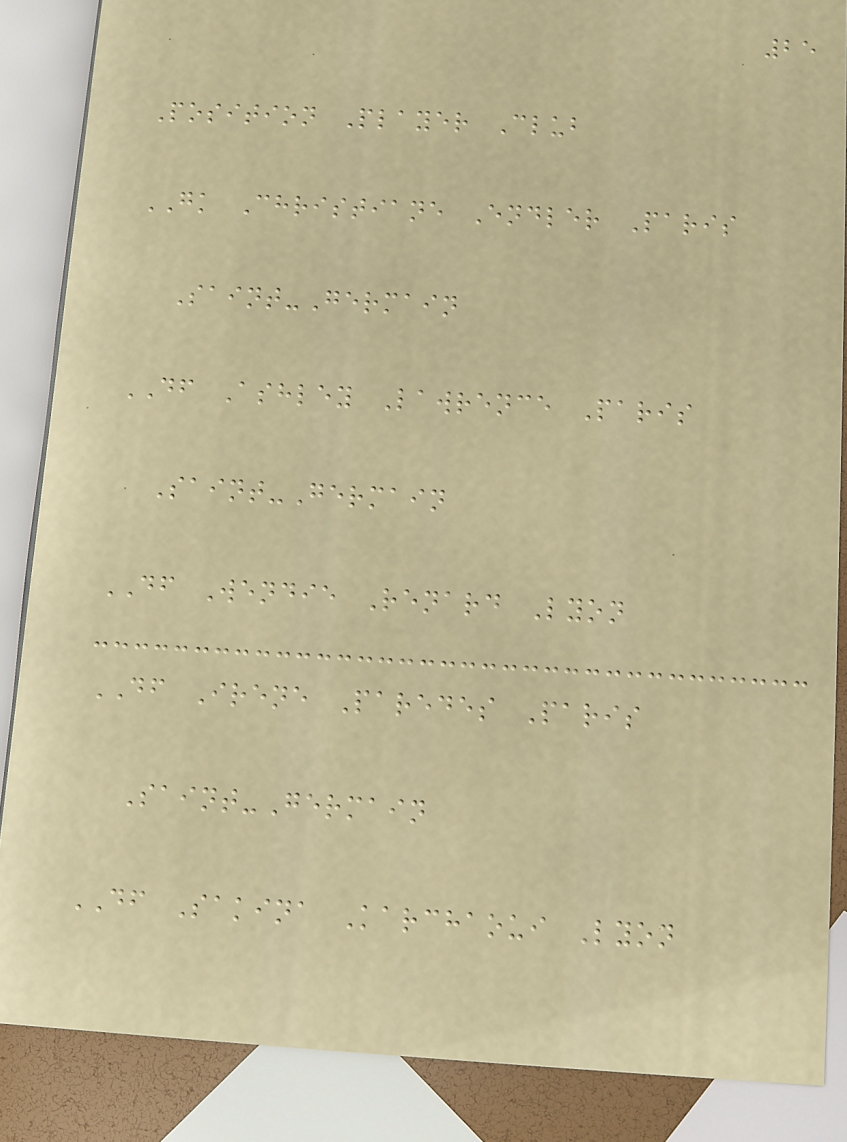25
Position Player Club
GK Christiane Endler Paris
Saint-Germain
DF Ashley Lawrence Paris
Saint-Germain
DF Wendie Renard Lyon
DF Irene Paredes Paris
Saint-Germain
DF Sakina Karchaoui Lyon
